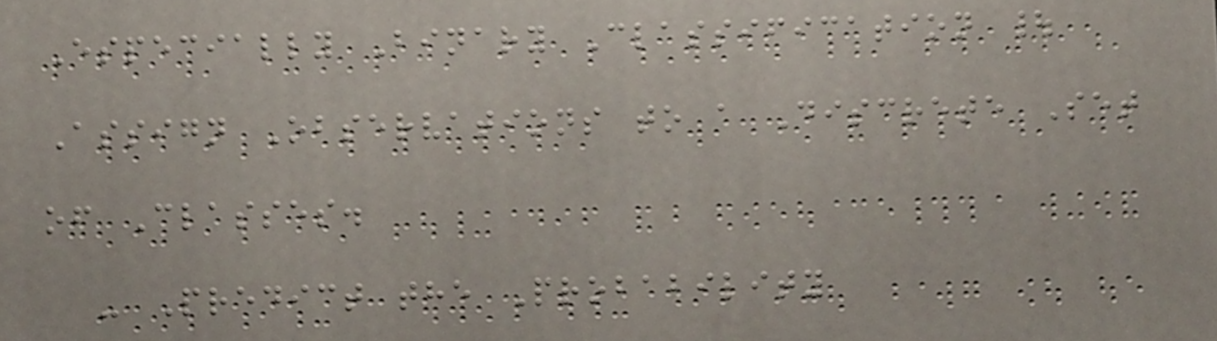Especially Binary Classification |
Assign Observations to a Discrete Set
of Classes.
- Predict the Probability
